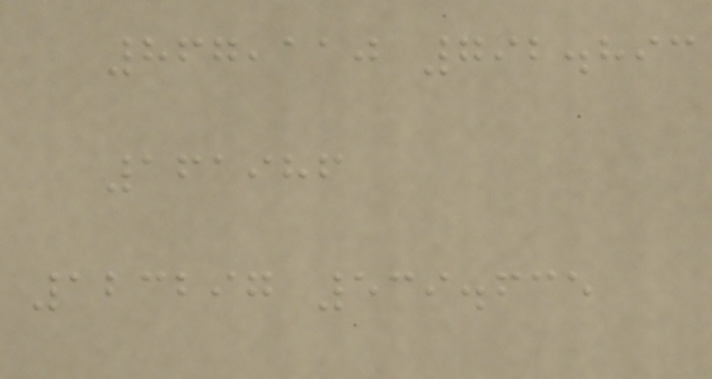867,110 792.893
161986
123297 539.635
